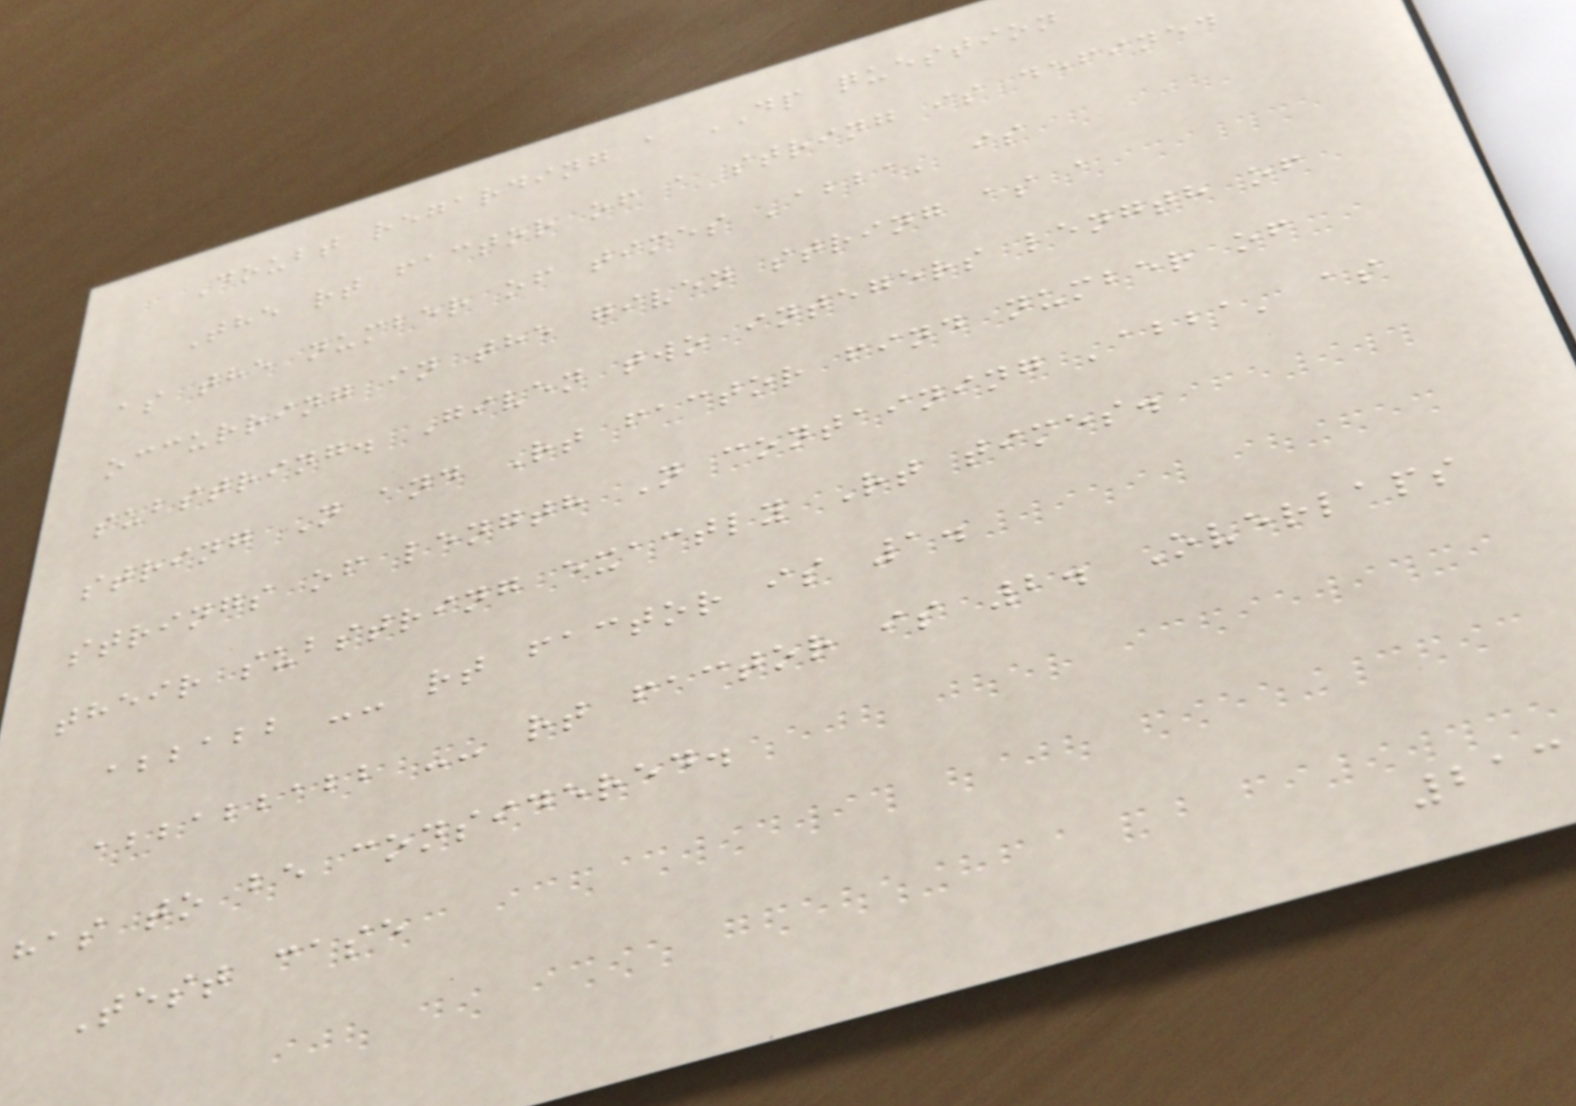Doubt regarding a DP question
The rt factor of a string is defined
as the number of times 'abba' is
occurring in the given string as a
substring. Given two integers length of
string N and Rt factor find number of
strings of length N containing 'abba' as
their substring exactly Rt times.
abbabb -- rt factor is 1.
abbabbabb -- rt factor is 2. Overlaps
has to be considered.
Test case
213
